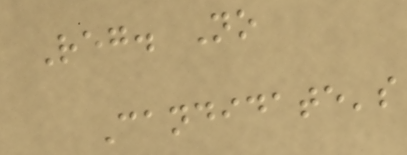Reg. No
Candidate's
